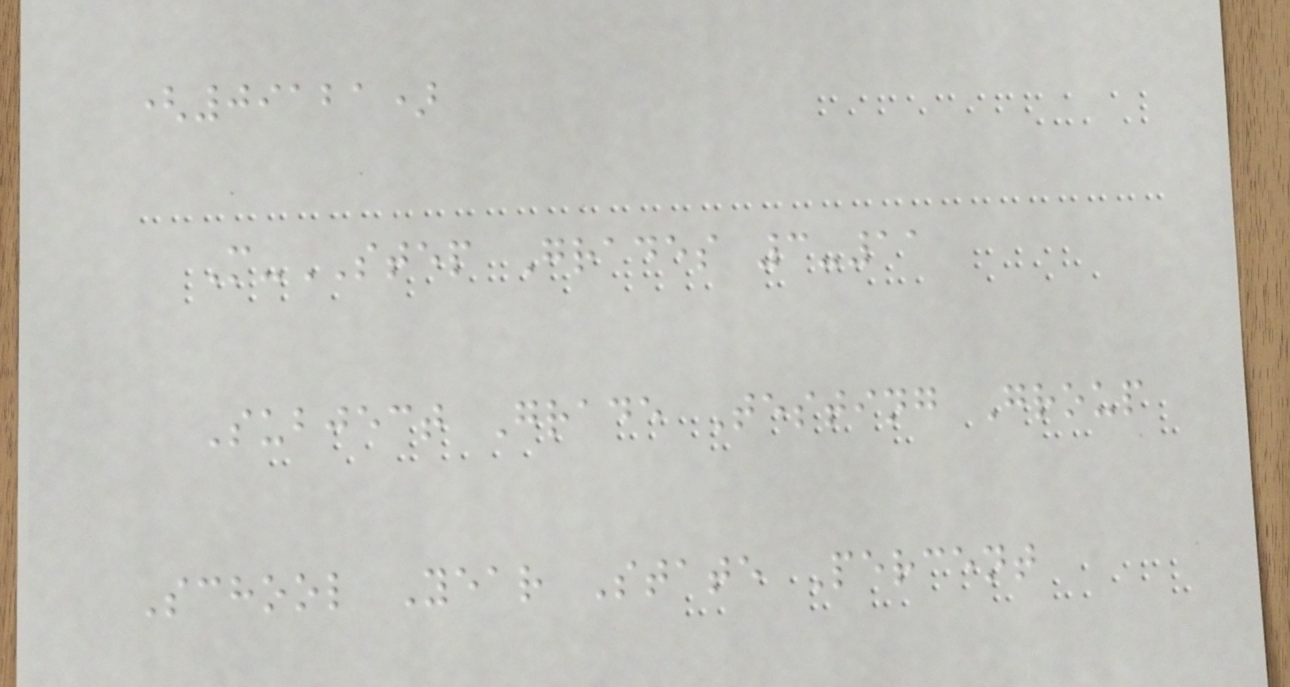(09121)
M-STEP Grades 3-11
Subject Grade Testing Group
School Year State Percent
